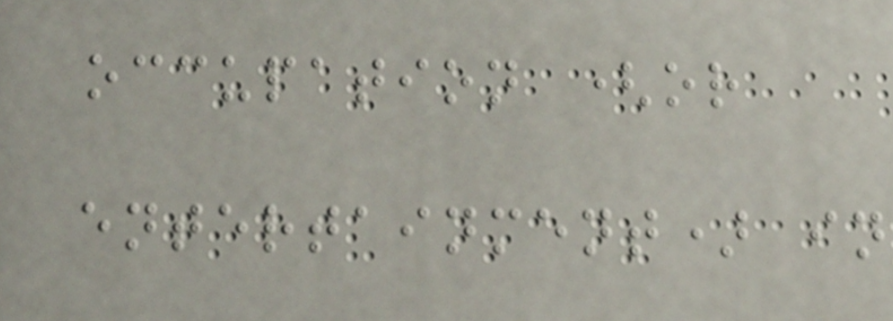occupation (or
entertainment) in
